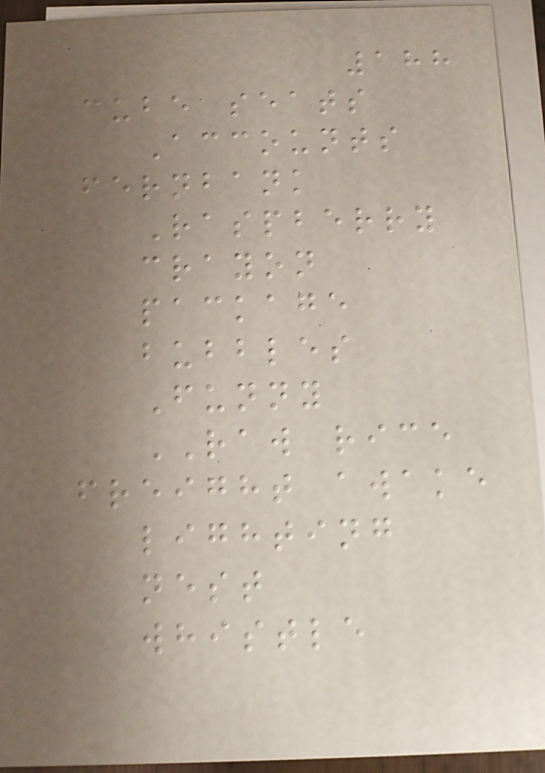188
cube seats
Accounts
fernbank
Raspberry
crayon
package
bubbles
Funny
RAW rice
freight awake
lighting
nest
whistle
